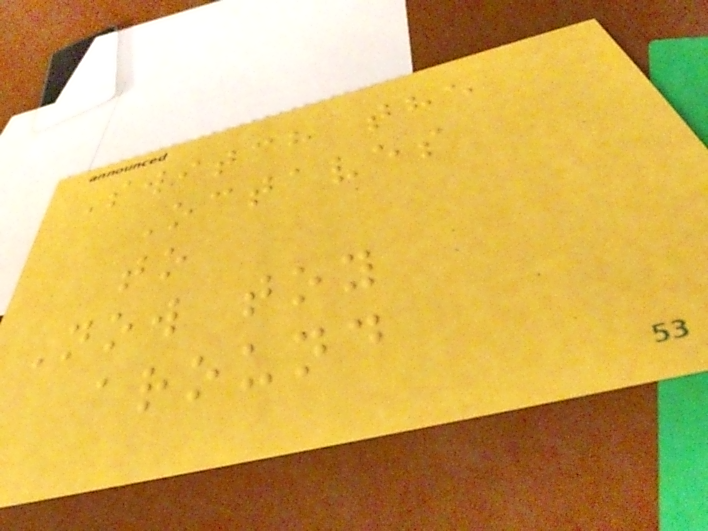Switch the
Octaves
to
Now toy
around
